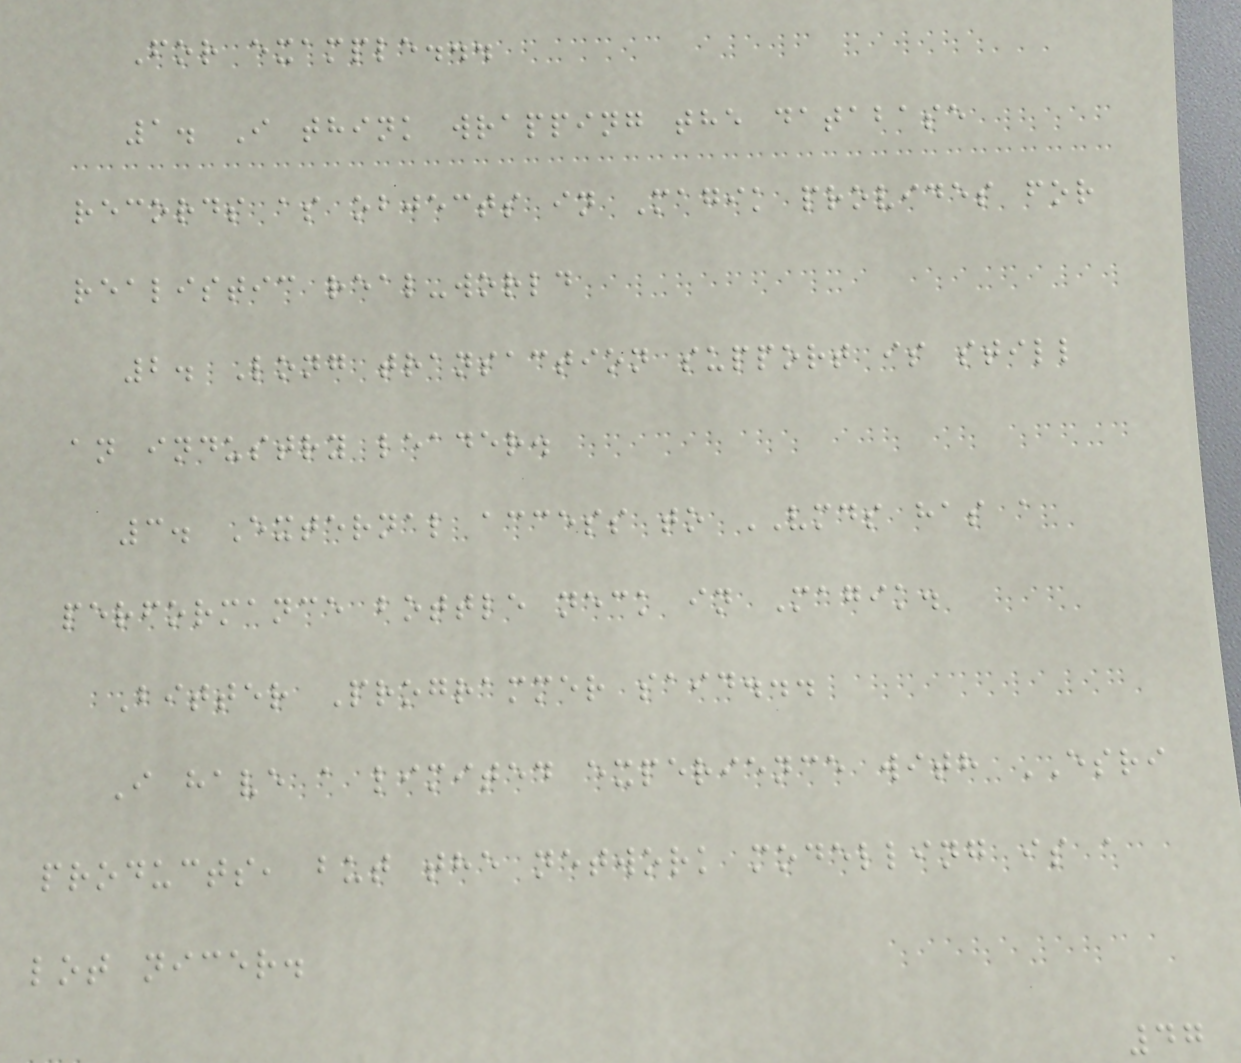For example...
1. I think wrapping the database
records as objects in Magik provides for
realistic real-world
2. Long transaction support is still
an industry leader.
3. External access to VMDS has a
performance bottle neck in Magik.
Bitter Programmer said...
I have a limited experience with ESRI
products, but the network modelling is a
lot nicer.
47
